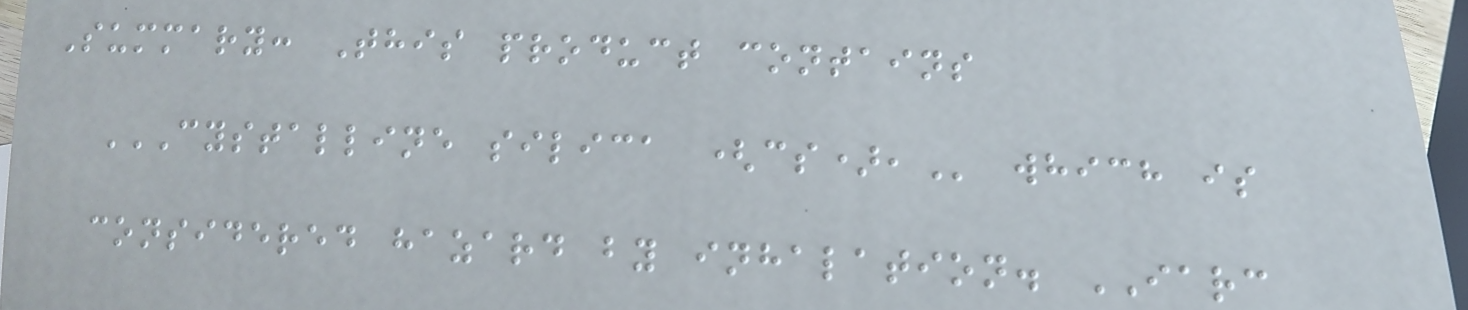Summary: This product contains
CYSTALLINE SILICA (CS), which is
considered hazard by inhalation. IARC
